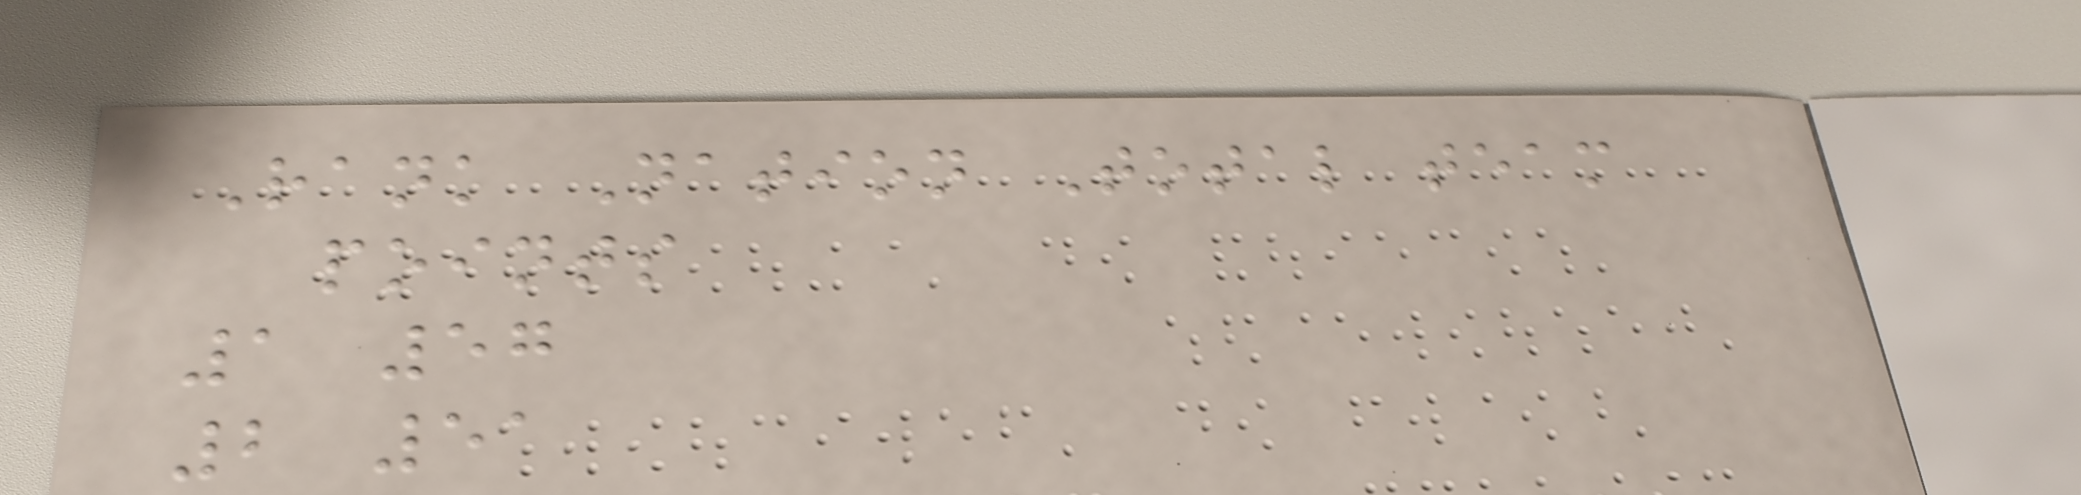Rank Nation Total team
points
1 57
2 51
